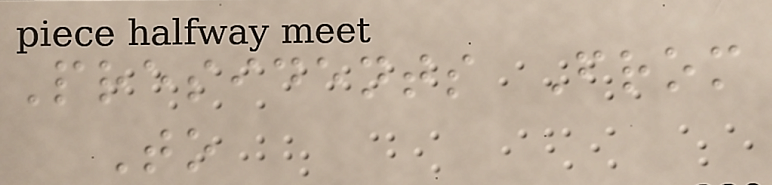Presidents From
To
